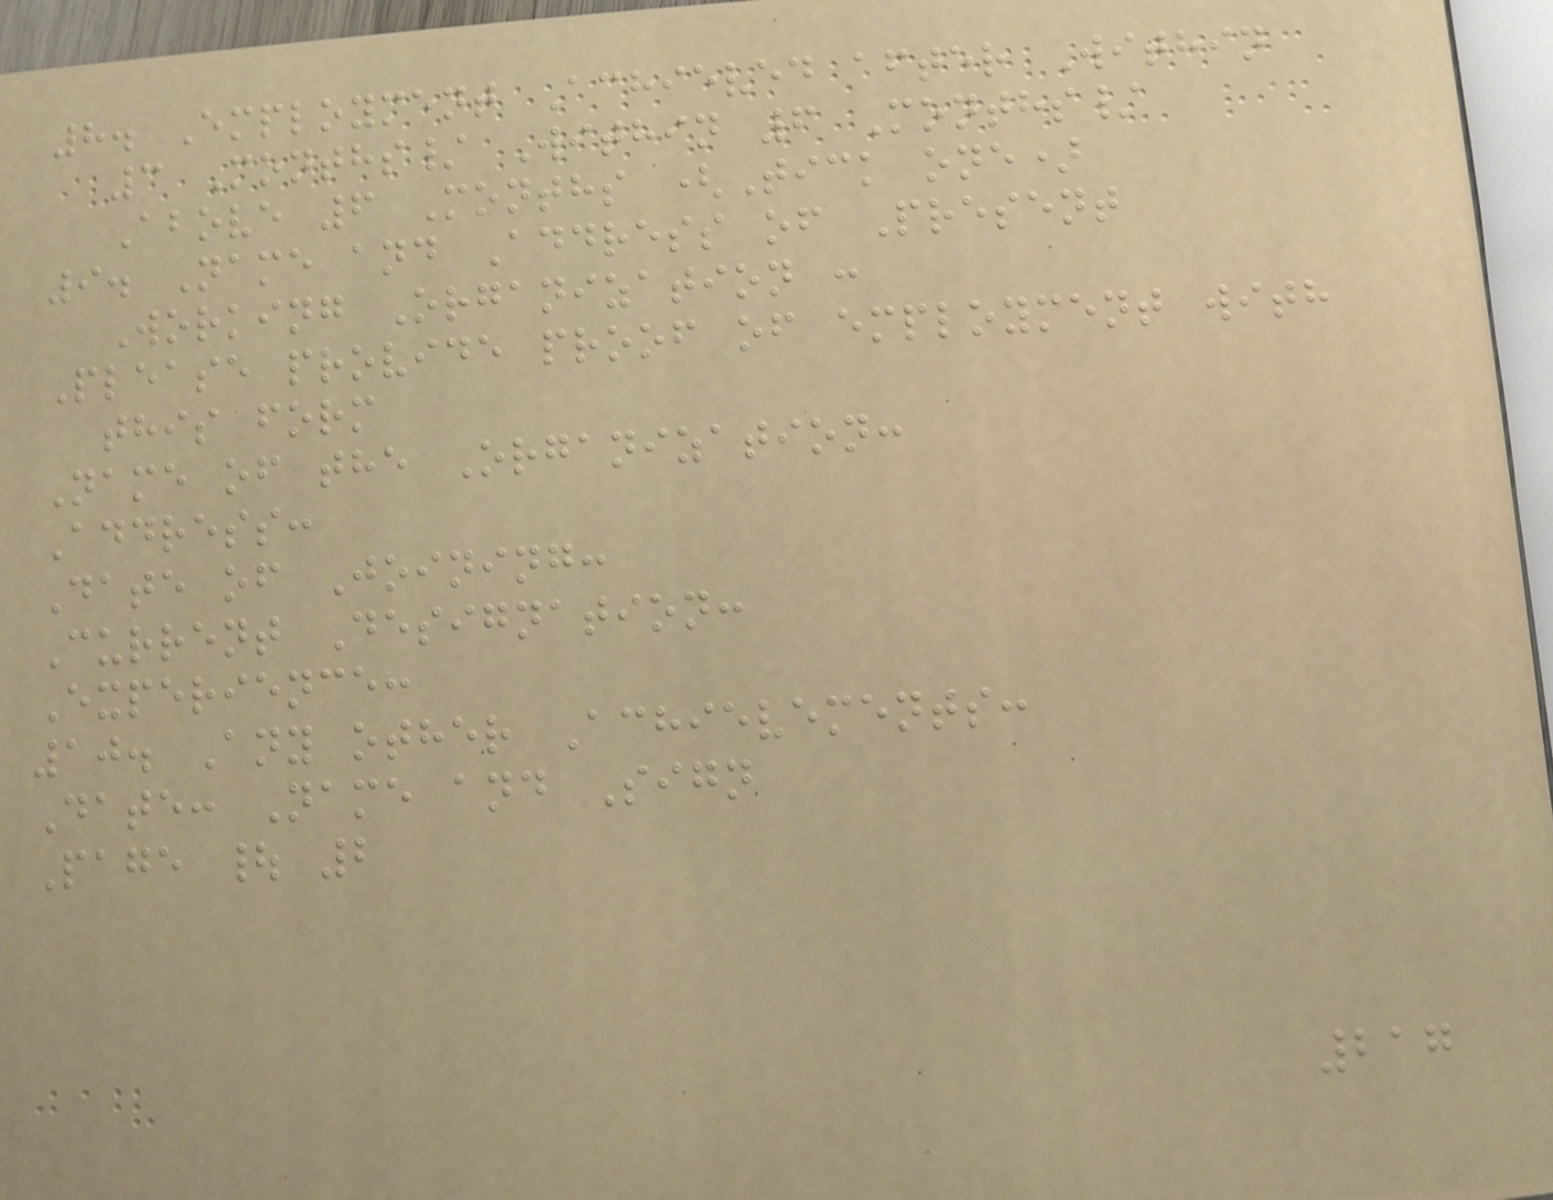8. Employment Achieved after Within
3 Months/ Within 6 Months/
Above 6 Months (Tick one)
9. Name and Address of Present
Working Organization :
Please provide proof of employment with
this form
Name of the Organization:
Address:
Date of Joining:
Current Designation:
Experience:
10. Any other Achievements:
Date: Name and Sign
Page | 2
217
